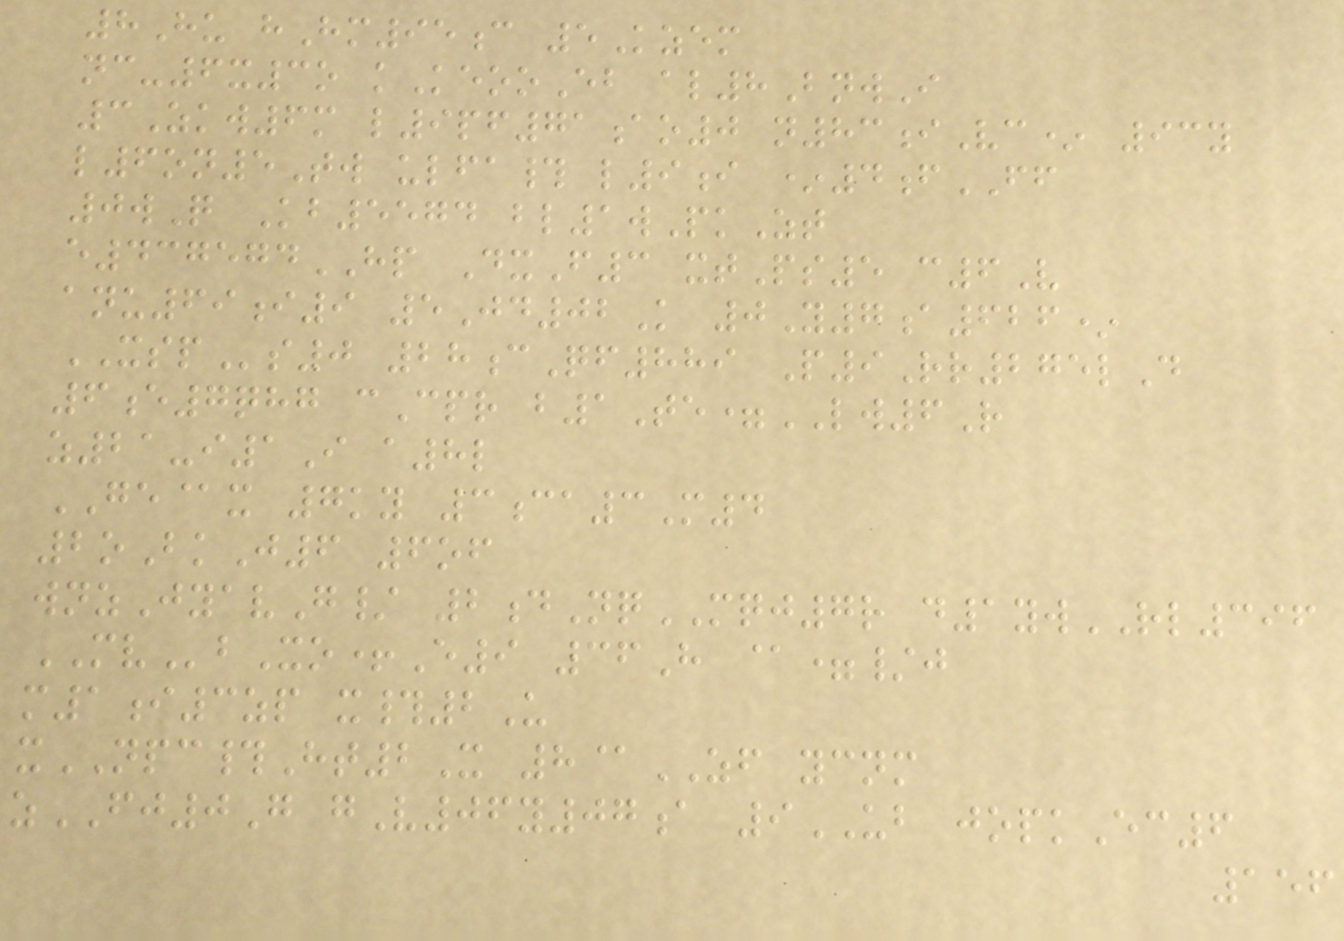8Hu hHm95c 5Kzem
nc-6x3o kKeooEb al8BnwI
3Zkw6m l9pf71ao0 n83iVc* 93y
l6on5Tw ulfa# l9i *4fFF
0wQ Kb5574 bl1wPkZt
e437574HP DxF3 xtPs5 c6V
anu69i9 5Jd02K 0Y7a626*
XSPs0 28cQf889 P9Rr275lD
6e7qhg cCpr b1Te=LW6R
z21-i1I a8l
GE@x 7ky 3ca3M4
2oBkJ6 6of
wnzJyavG/ 2dNqMQJ7r d1ywRL396
MVbXo+E9 36H @=/j
m1i3zp x#2U
xNPC#Ht2X 8@ZF ycnm
zFJ0G gV06y07a 9UB jopkEc6
156
